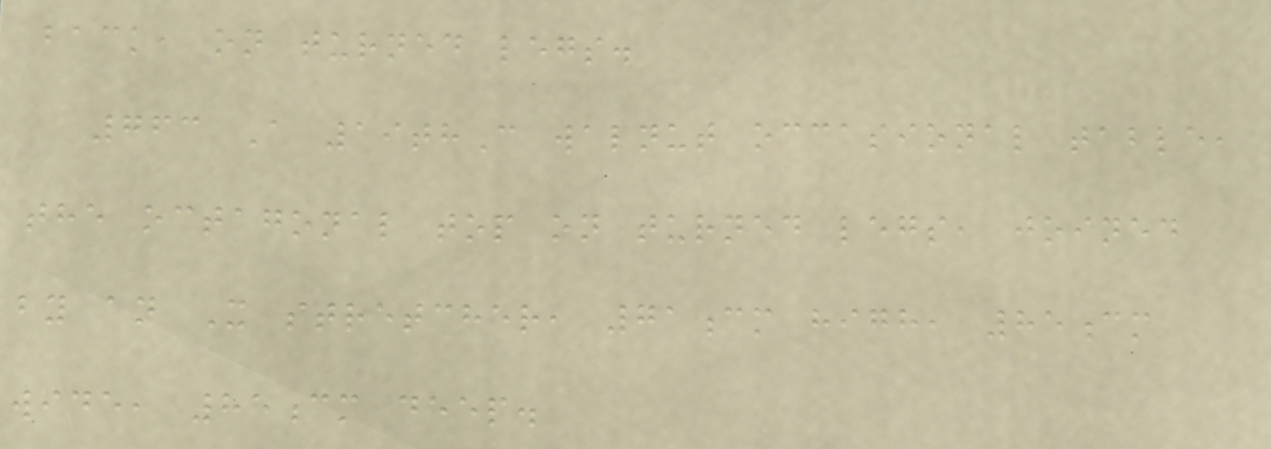back, on turned legs.
763 A 19thC walnut occasional table,
the octagonal top on turned legs, joined
by an X stretcher, 71cm high, 85cm
wide, 85cm deep.
